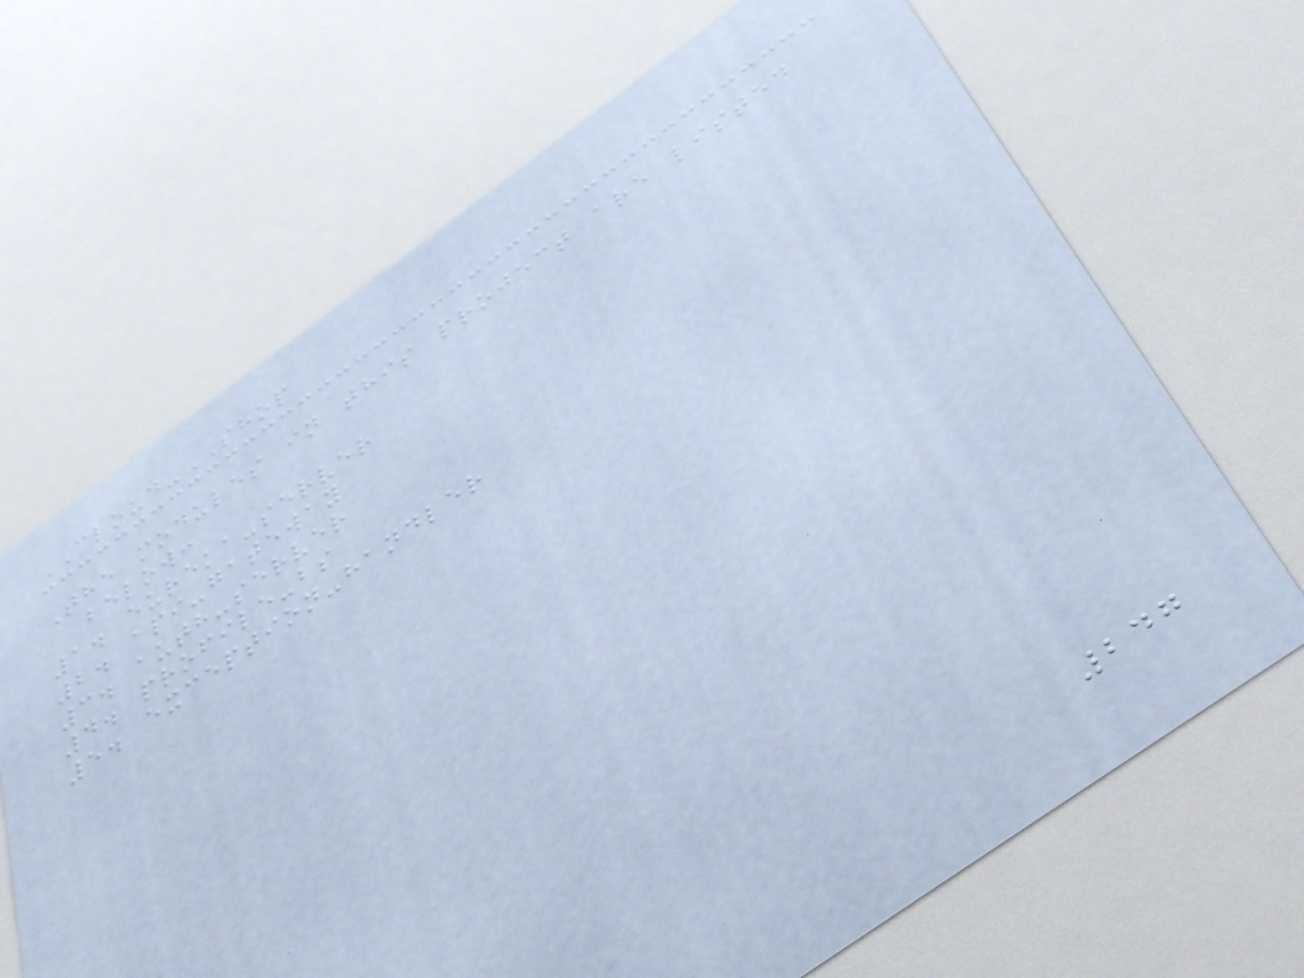CLOUD-SHOP
The modules in this project are listed
below:
1. eureka-server
2. api-gateway
3. auth-server
4. profile-bs
5. exception-handler
247
